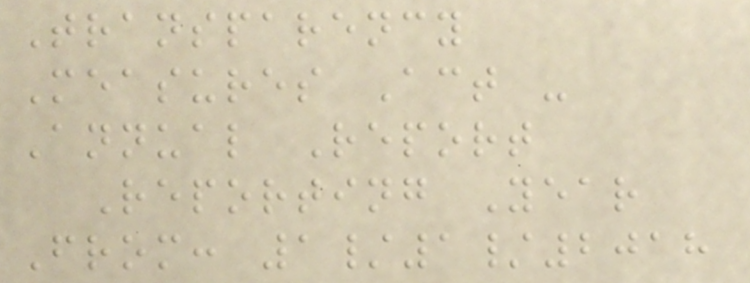Transparency
Measures Act -
Annual Report
Reporting Year
From: 1/1/2018
